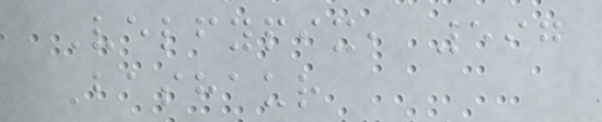Velfypix, 597
Bashaur
